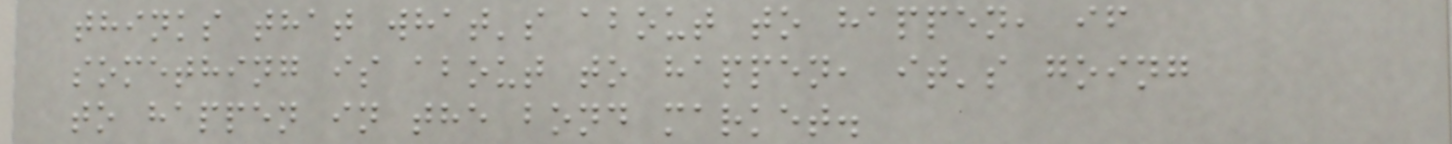thinks that what's about to happen, if
something is about to happen, it's going
to happen in the bond market.
